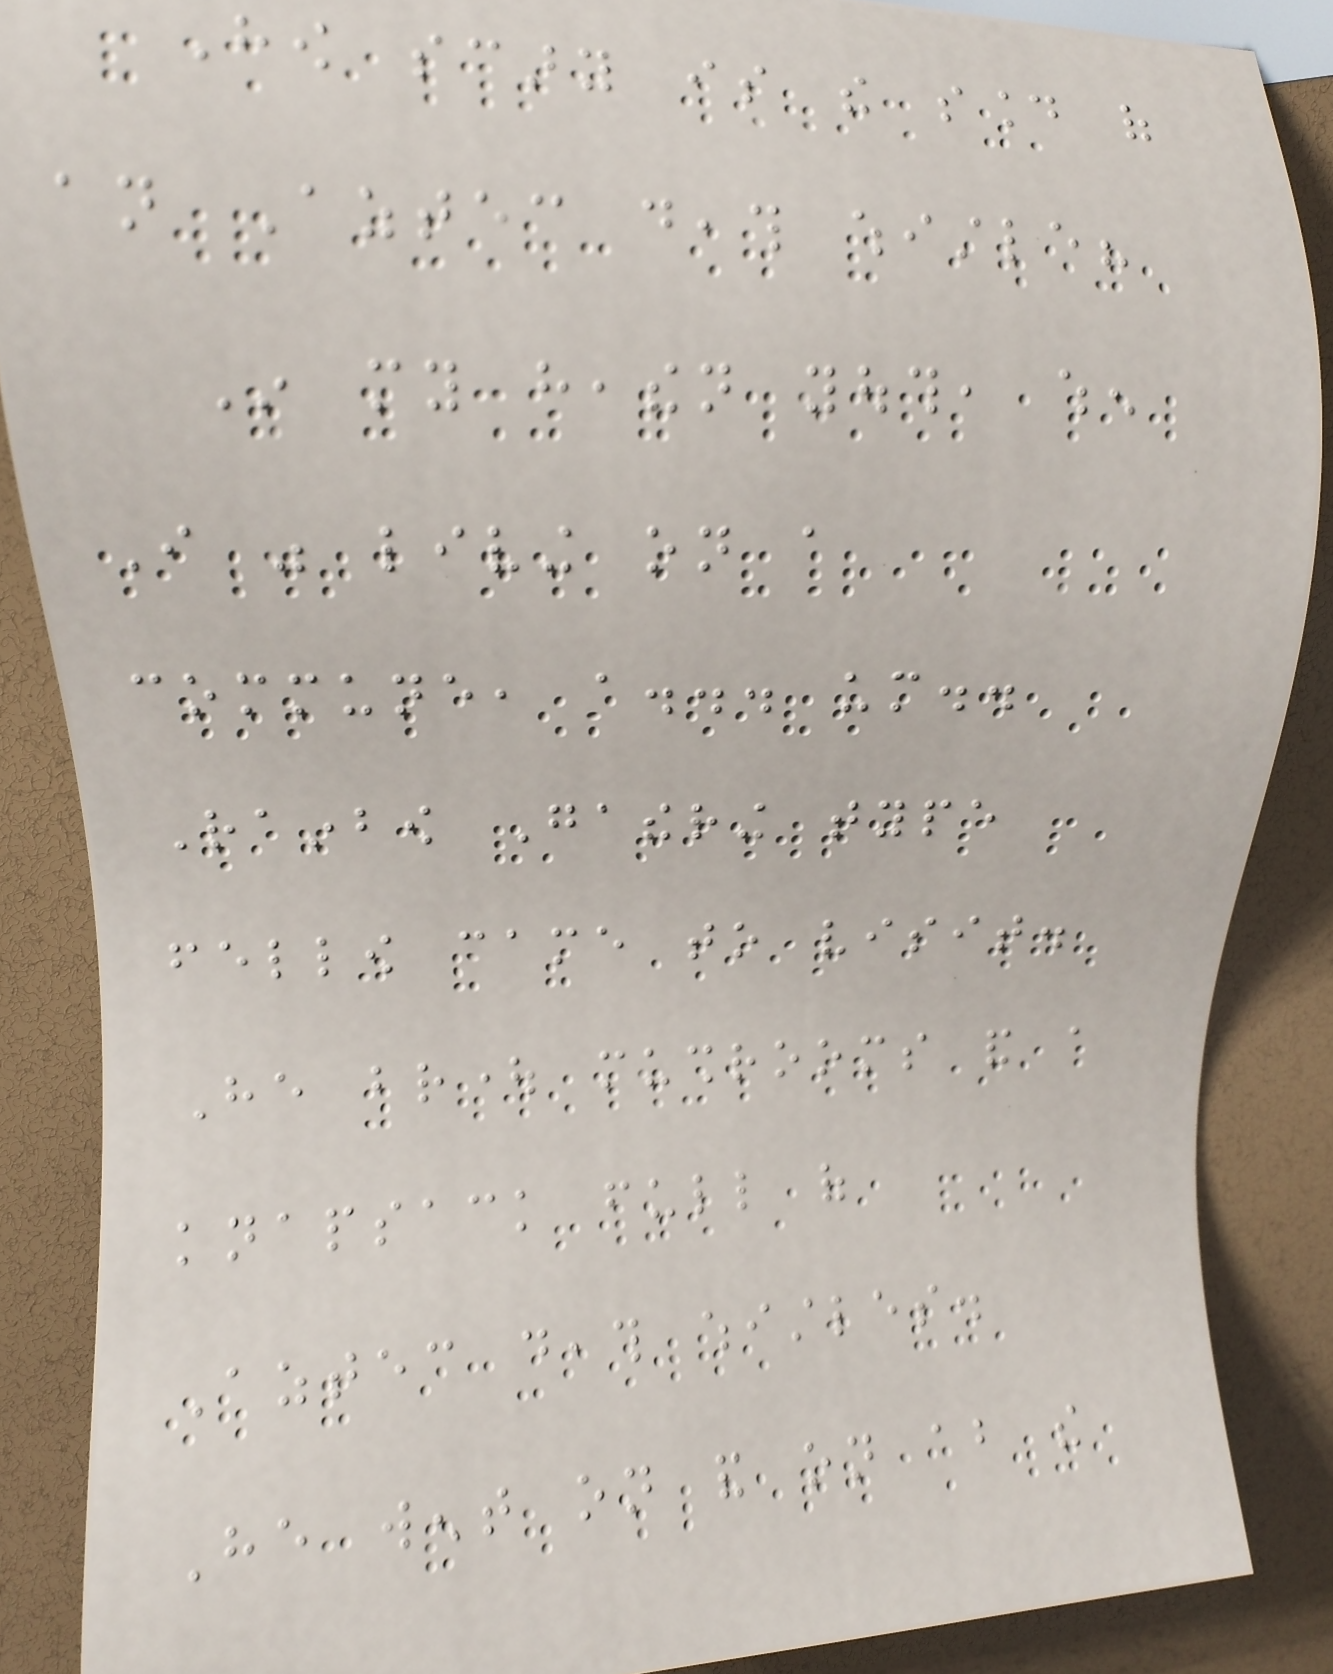How scary is the sound of
an Aztec death whistle?
In my heathen youth, when
I was living on a
commune, a... um..
Rainbow Gathering type
fellow came to visit.
He brought mushrooms and a
knapsack full of
Aztec death whistles.
He went on and on about the
